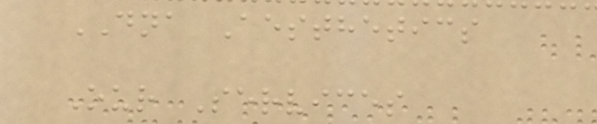DNA Aesthetics
Our Services
